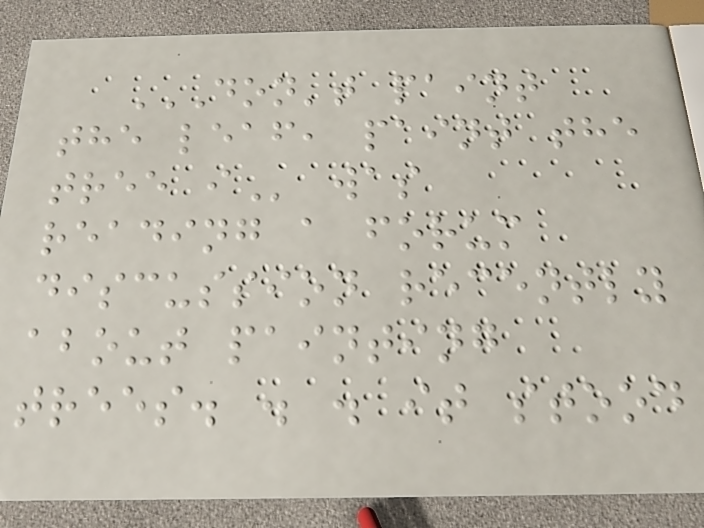DON'T PAINT
THE LEAF, PAINT THE
TREE I was
reading a forum
discussion recently
about painting
trees. . . it stood
